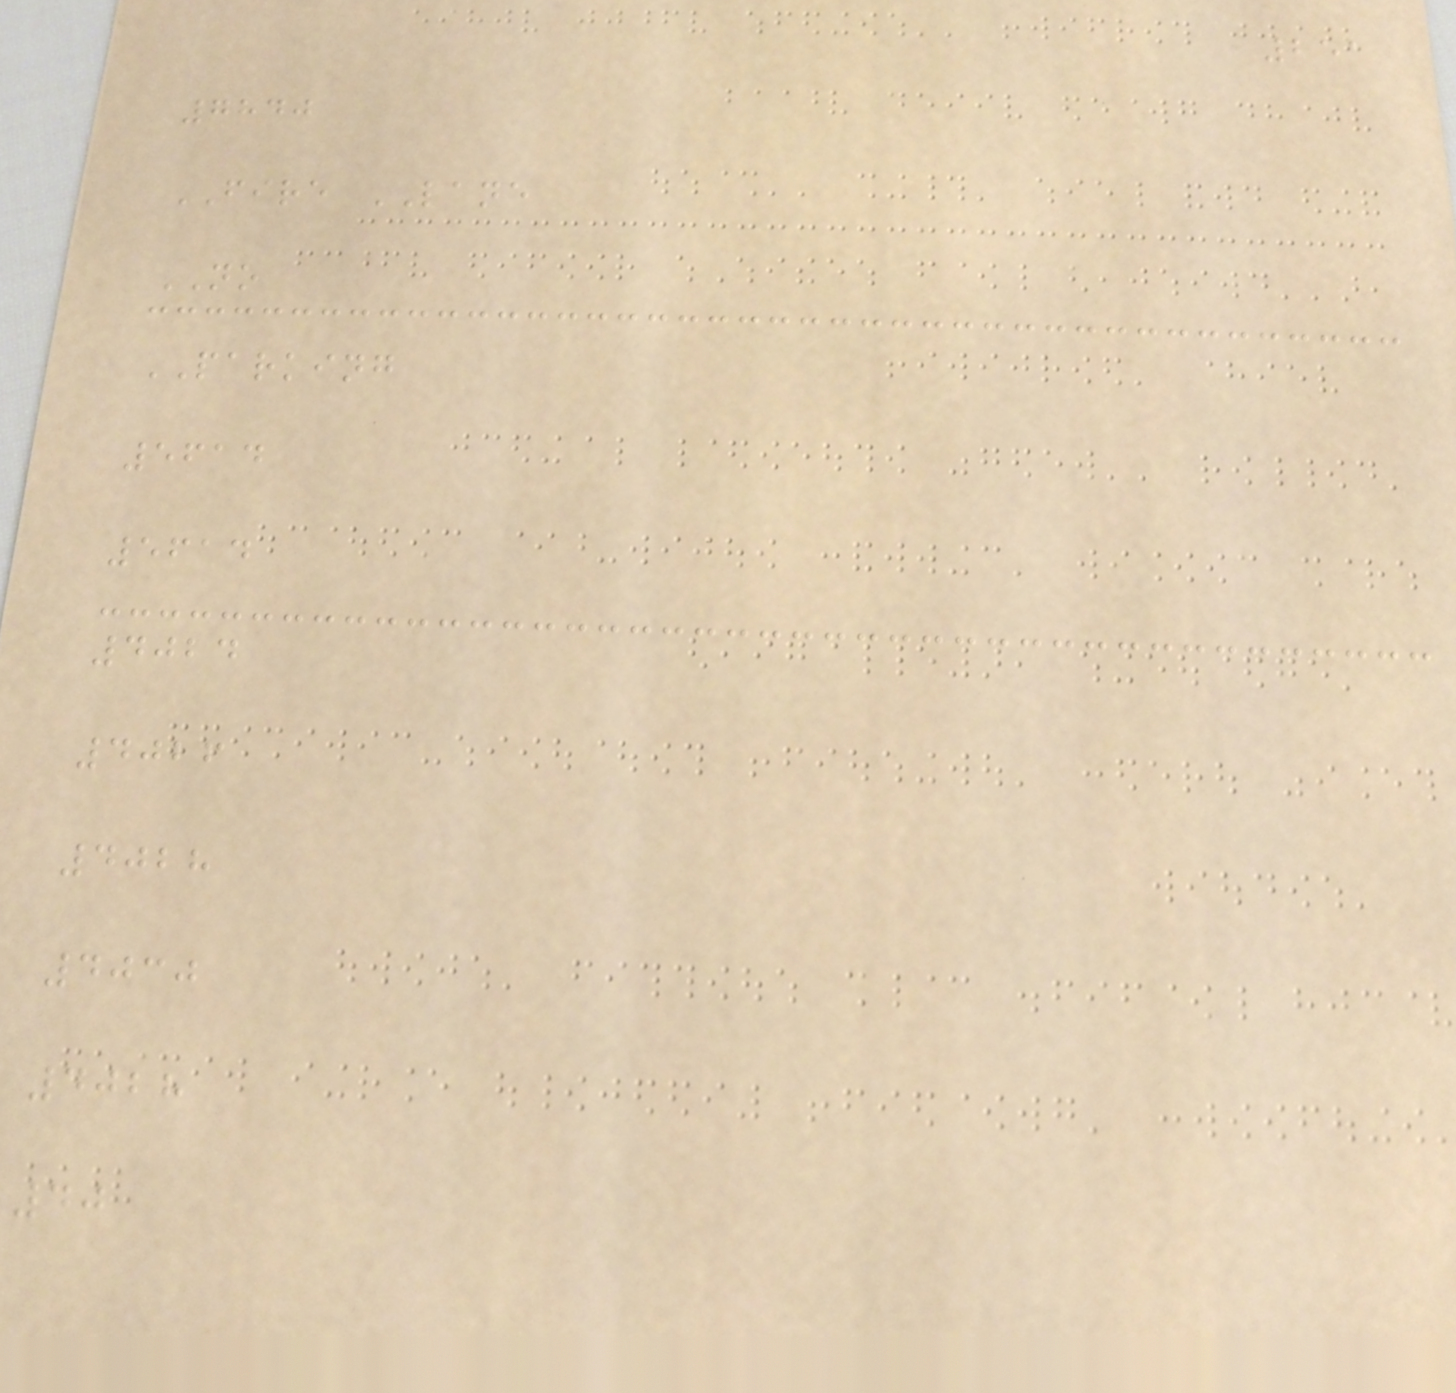251
7840
FIRE LANE
NO
PARKING
5614
5614
4024
4026
4028
4030
4028
40
